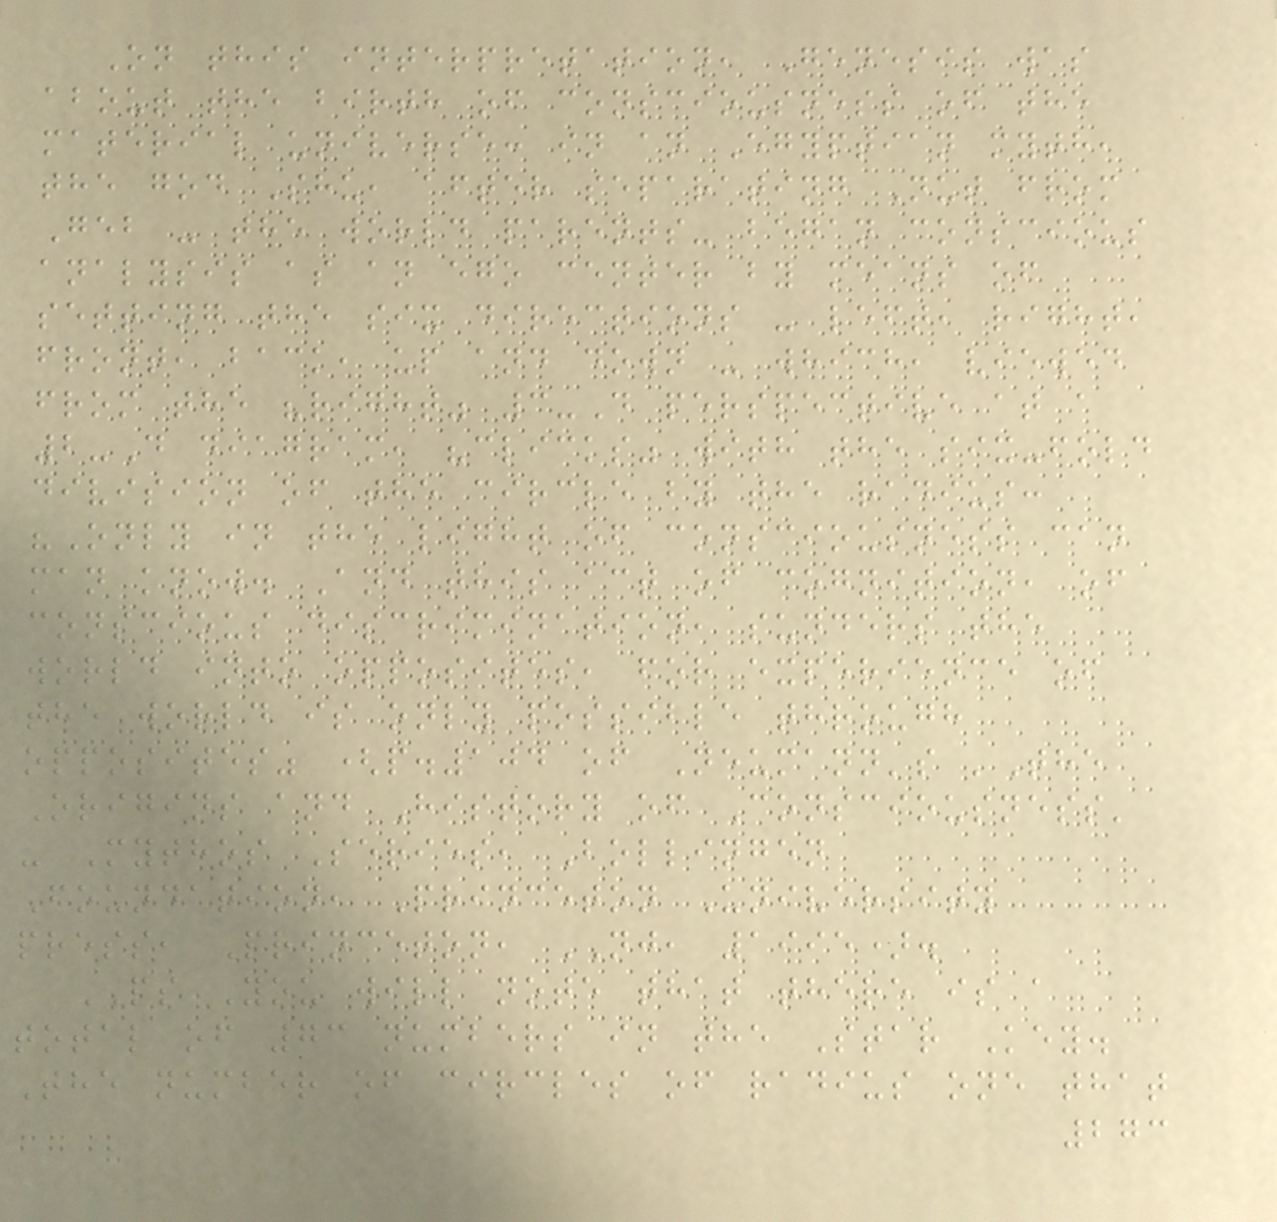On this interpretation, Genesis was
about the birth of consciousness of the
material universe: in an Egyptian myth,
the god Shu, after separating Nut from
Geb - the world parents- began conscious
analysis as an ego center by means of
setting the six directions - left, right,
front, back, up and down - which, viewed
from the "right" 3-D perspective at a
2-D diagram, "clicks" with the six-fold
division of the circle by the radius:
"Only in the light of consciousness can
man know. And this act of cognition, of
conscious discrimination, sunders the
world into opposites, for experience of
the world is only possible through
opposites" (p.104 of Neumann's 'The
Origins and History of Consciousness'
- Mythos Series, Bollingen
Foundation, Princeton University
press, Princeton, NJ, 1995).
PS You will note that there is a
total of 73 numbers in the Star Key.
The number of circles of radius one that
273
